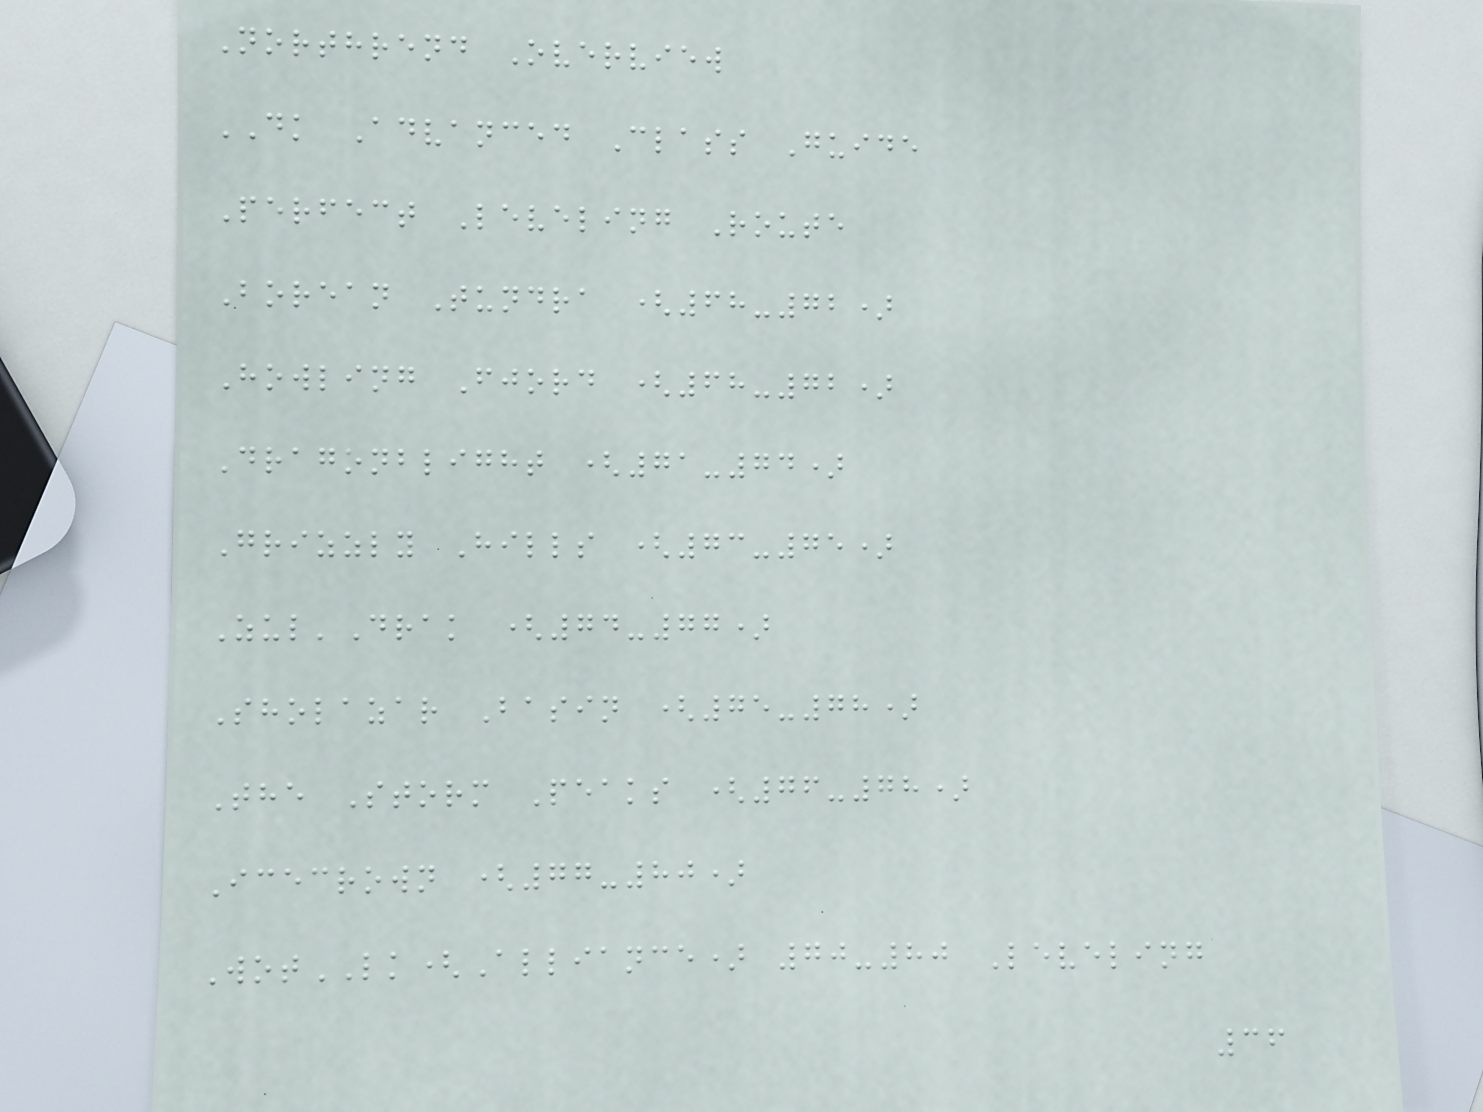Northrend Overview
DK Advanced Class Guide
Perfect Leveling Route
Borean Tundra (68-72)
Howling Fjord (68-72)
Dragonblight (71-74)
Grizzly Hills (73-75)
Zul'Drak (74-77)
Sholazar Basin (75-78)
The Storm Peaks (76-78)
Icecrown (77-80)
WotLK(Alliance) 70-80 Leveling
36
